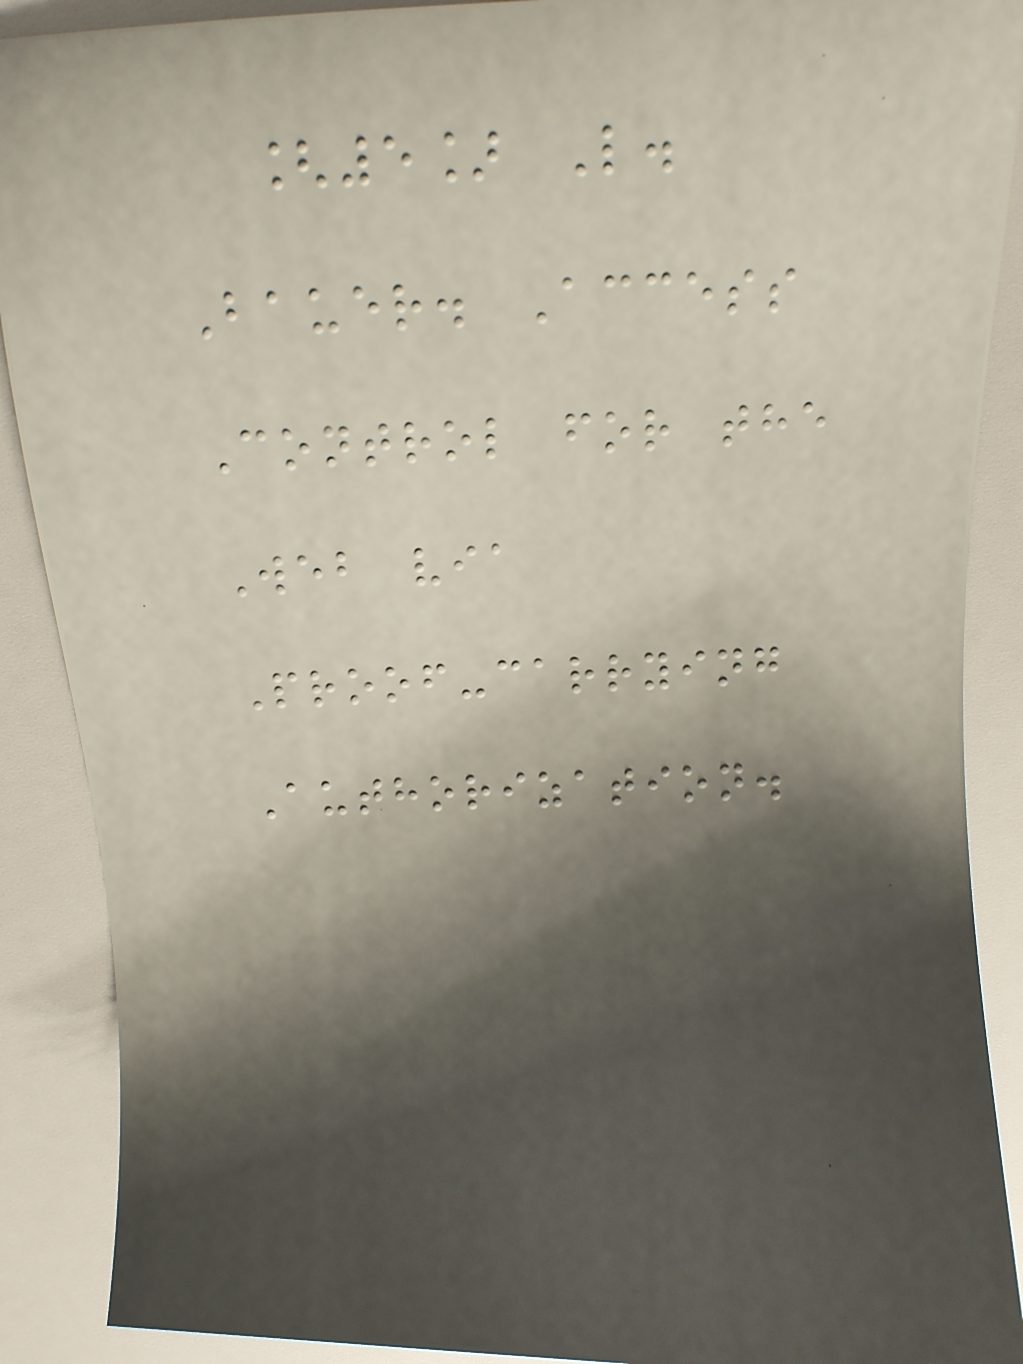[5] L.
Bauer. Access
Control for the
Web via
Proof-carrying
Authorization.
